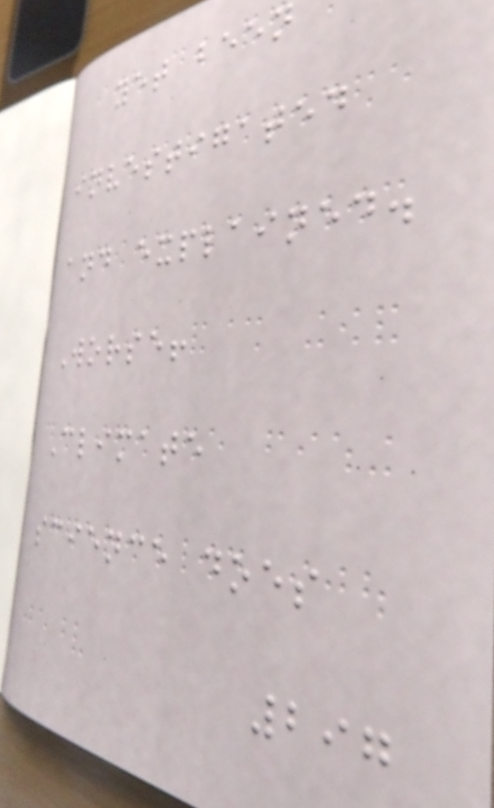yet been
investigated
and explained.
Worse!
Climate
science does
297
